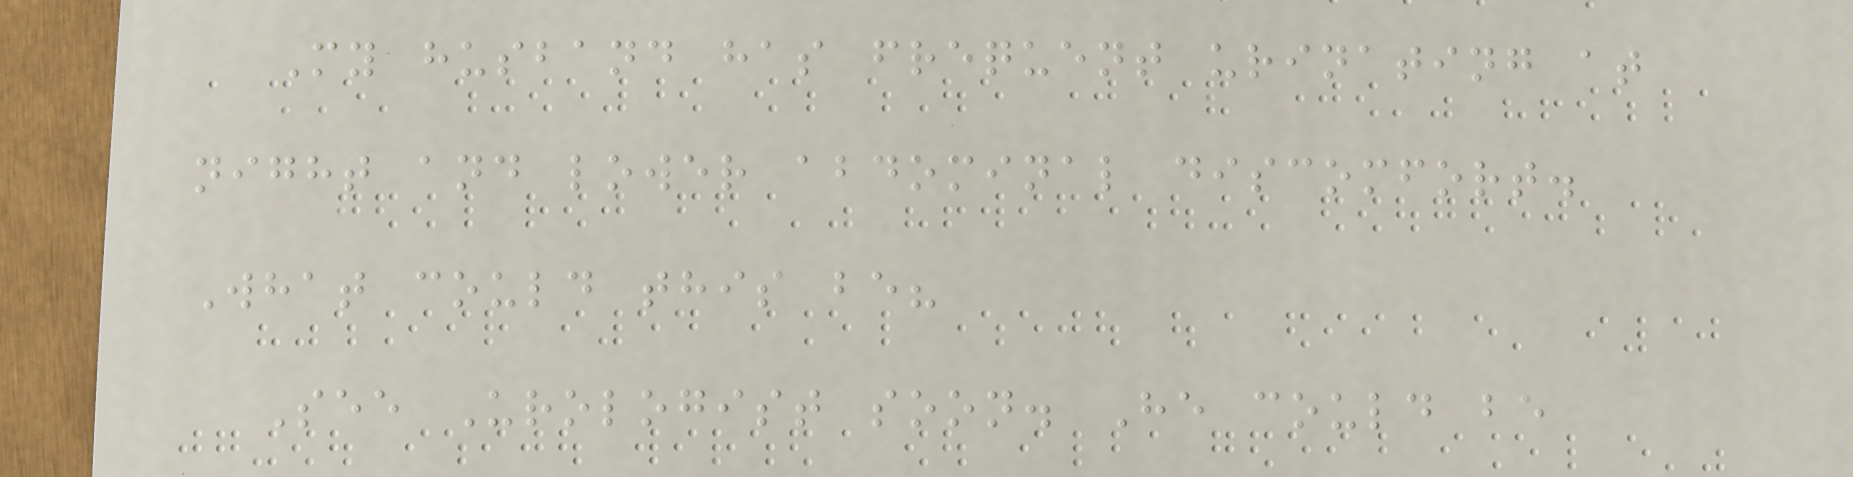My husband has frequent urinating at
night and lower abdominal discomfort.
What could this be?
See Urologist soon. He could be
